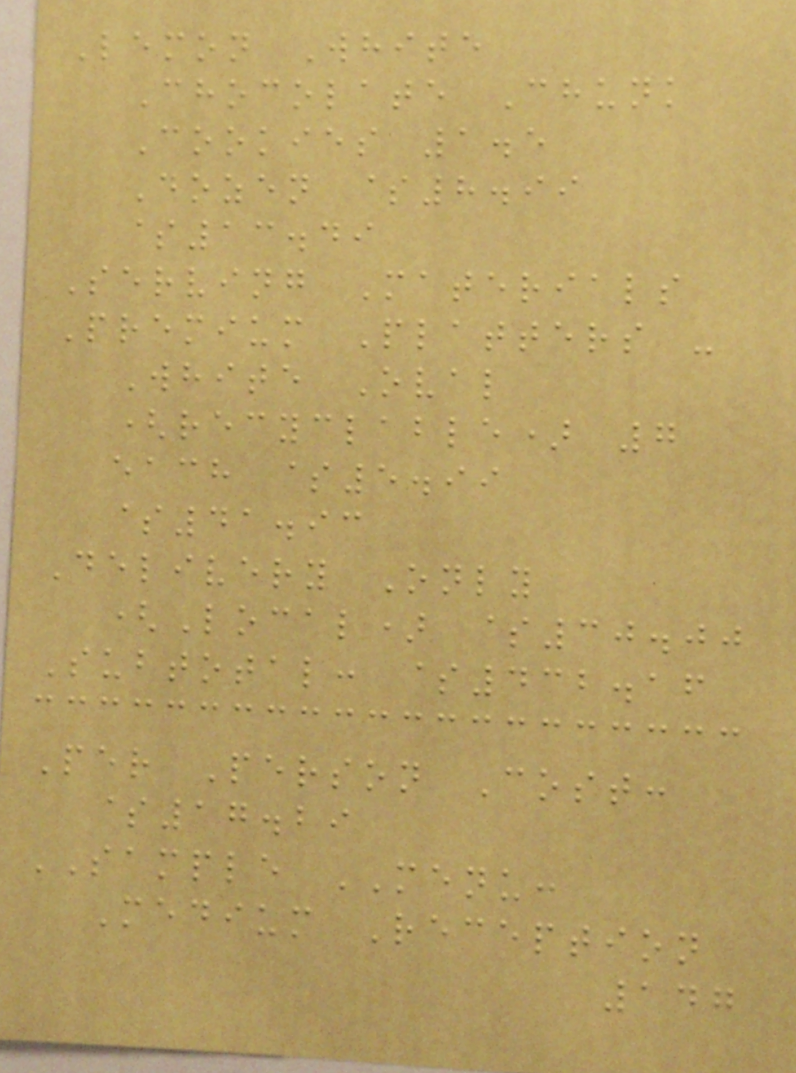Lemon White
Chocolate Chunk
Cookies 1.5
Dozen $8.99
$13.49
Serving Materials
Premium Platters -
White Oval
(recyclable) 7
each $5.99
$41.93
Delivery Only
(Local) $30.00
Subtotal: $432.16
Per Person Cost:
$17.29
SAMPLE MENU:
Medium Reception
147
